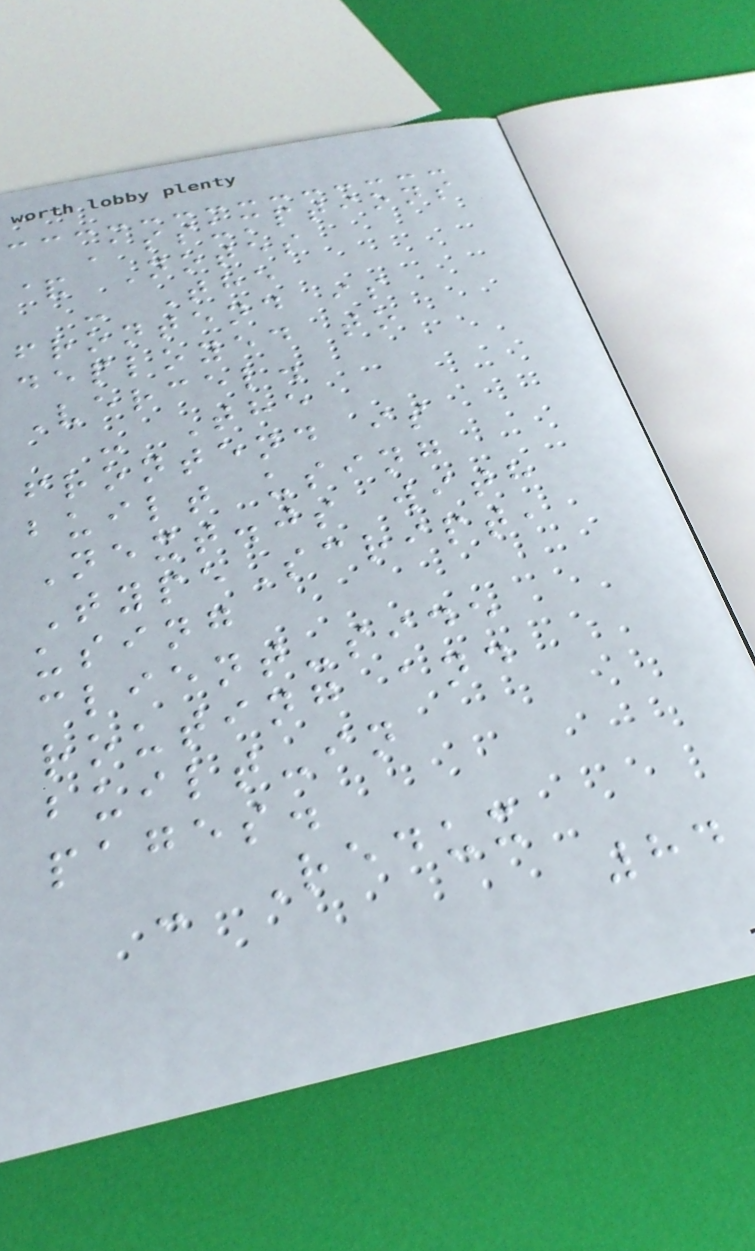Assumptions
& Notes
- The
frontend is
deployed to
Vercel.
- The
frontend is
built using
Next.js with
TypeScript,
using
client-side
routing and
built-in
pages.
- Redux
84
